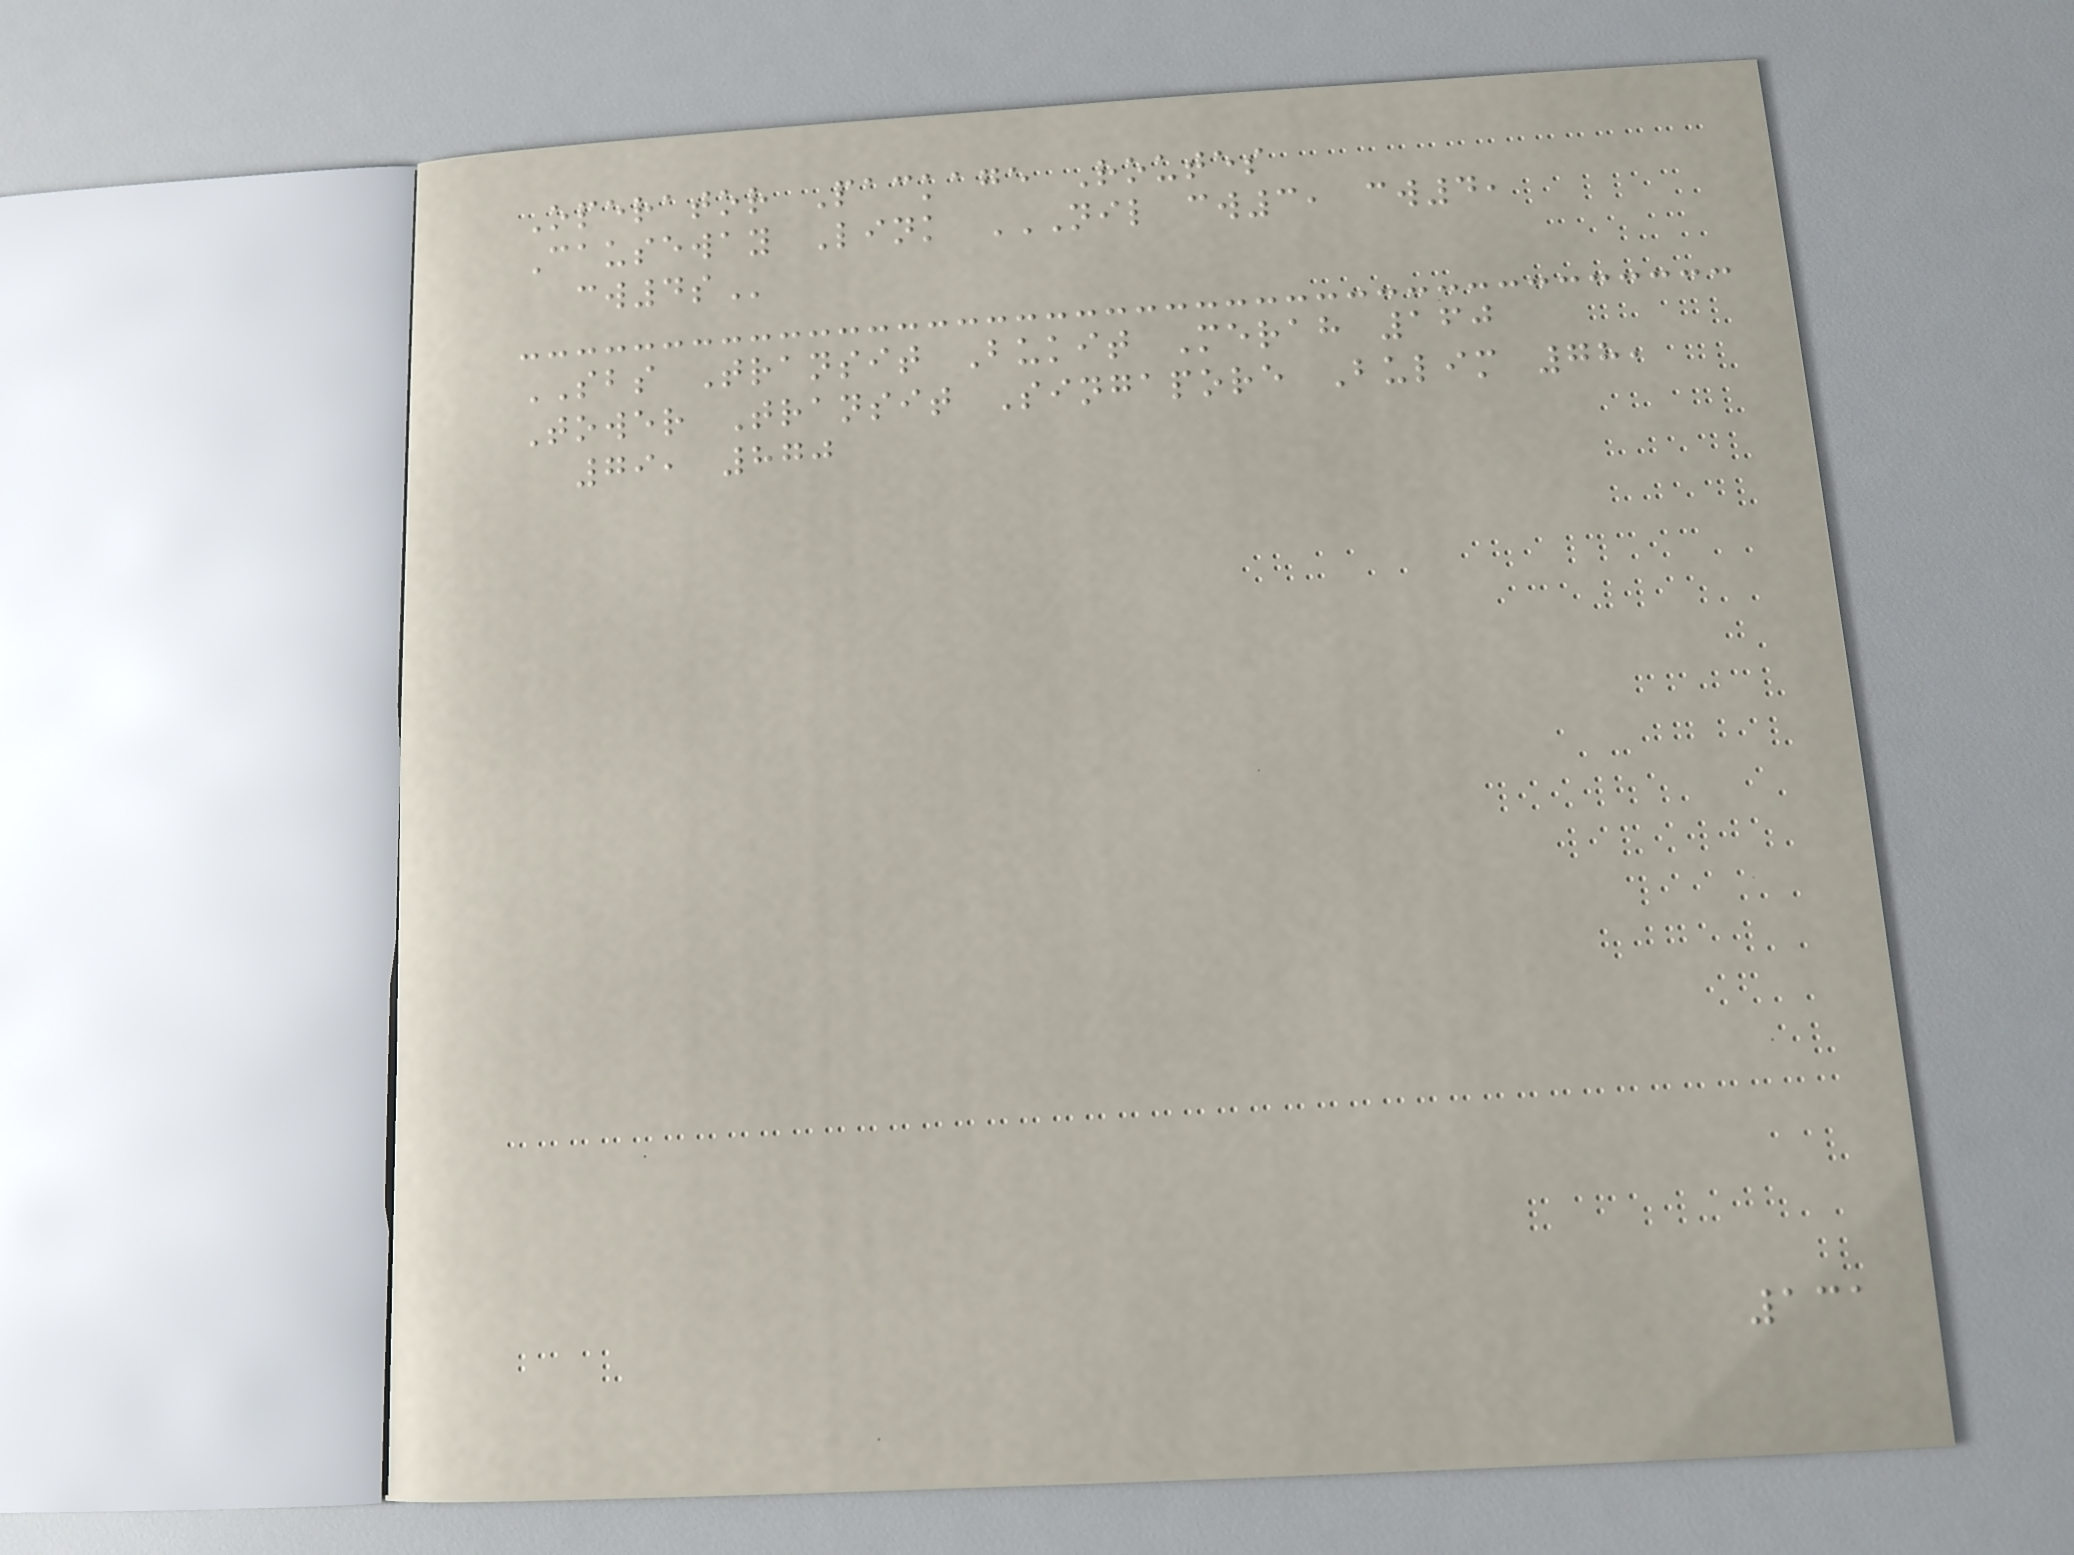Operator Package Routes
Causeway Link NIL CW3, CW4,
CW4S
SBS Transit Bukit Merah 160
Tower Transit Singapore Bulim 78,
79, 870
131
